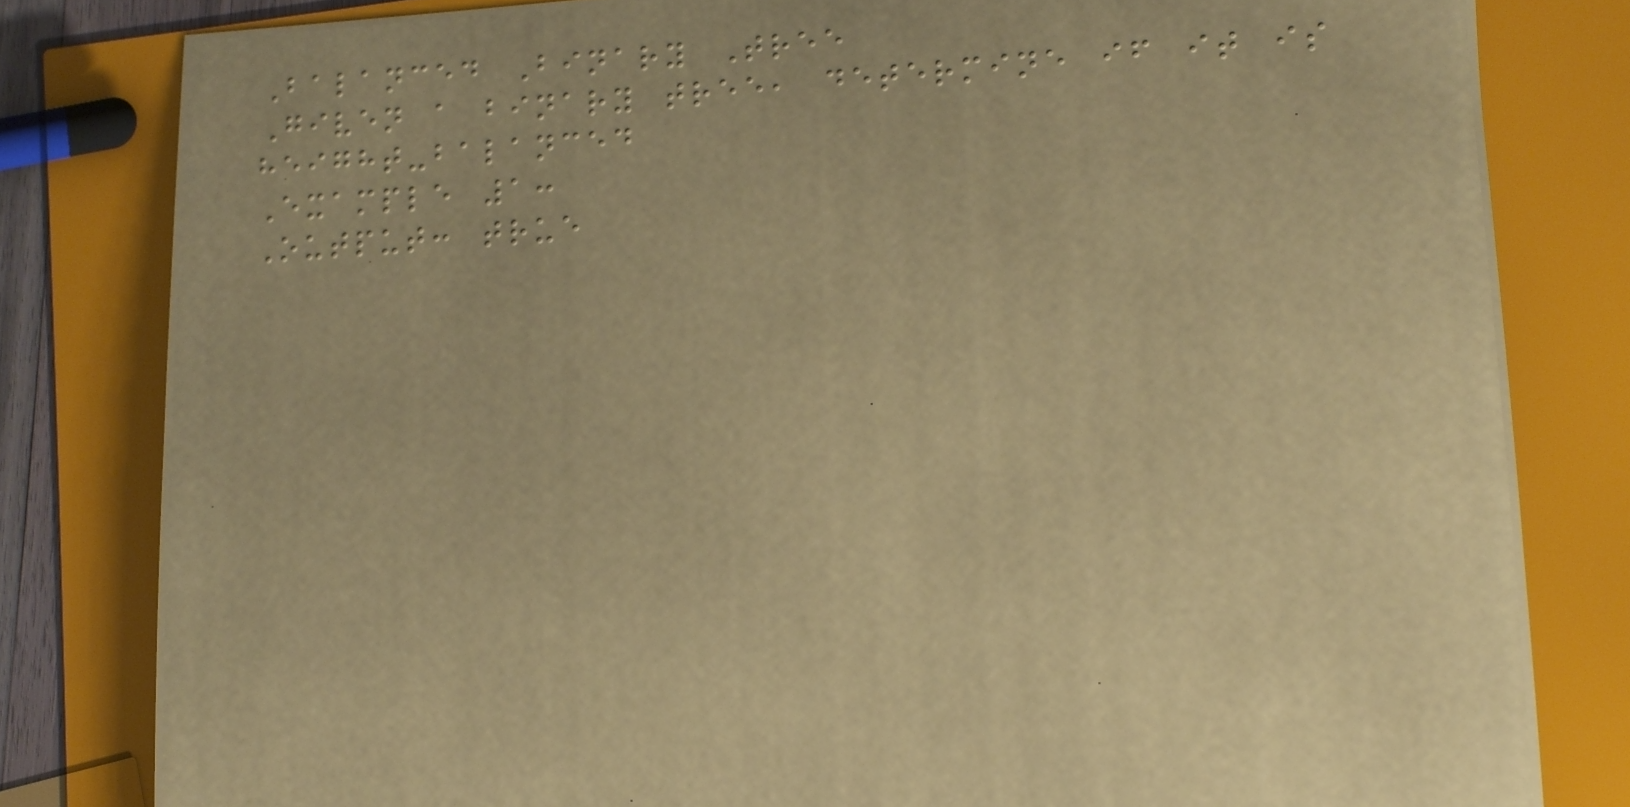Balanced Binary Tree
Given a binary tree, determine if it is
height-balanced
Example 1:
Output: true
